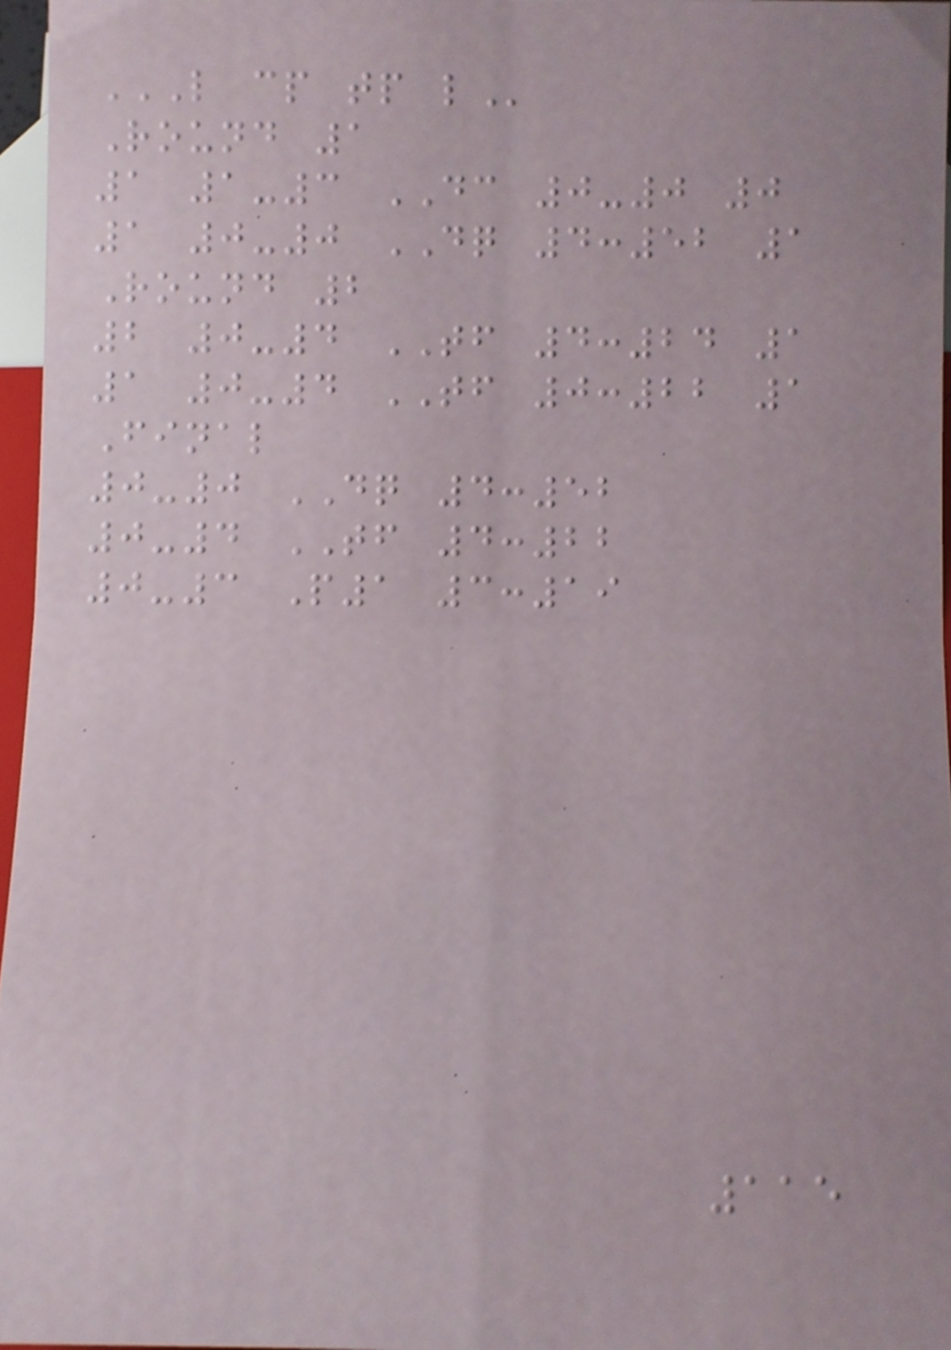L CP TP L
Round 1
1 1-3 DC 0-0 0
1 0-0 DQ 4:52 1
Round 2
2 0-4 TF 4:24 1
1 0-4 TF 0:22 1
Final
0-0 DQ 4:52
0-4 TF 4:22
0-3 P1 3:19
115
